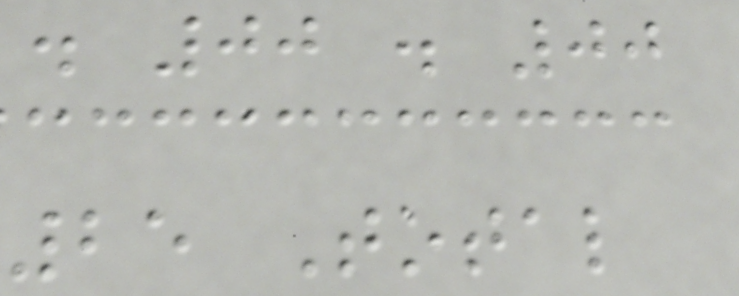. 00 . 00
25 Total
